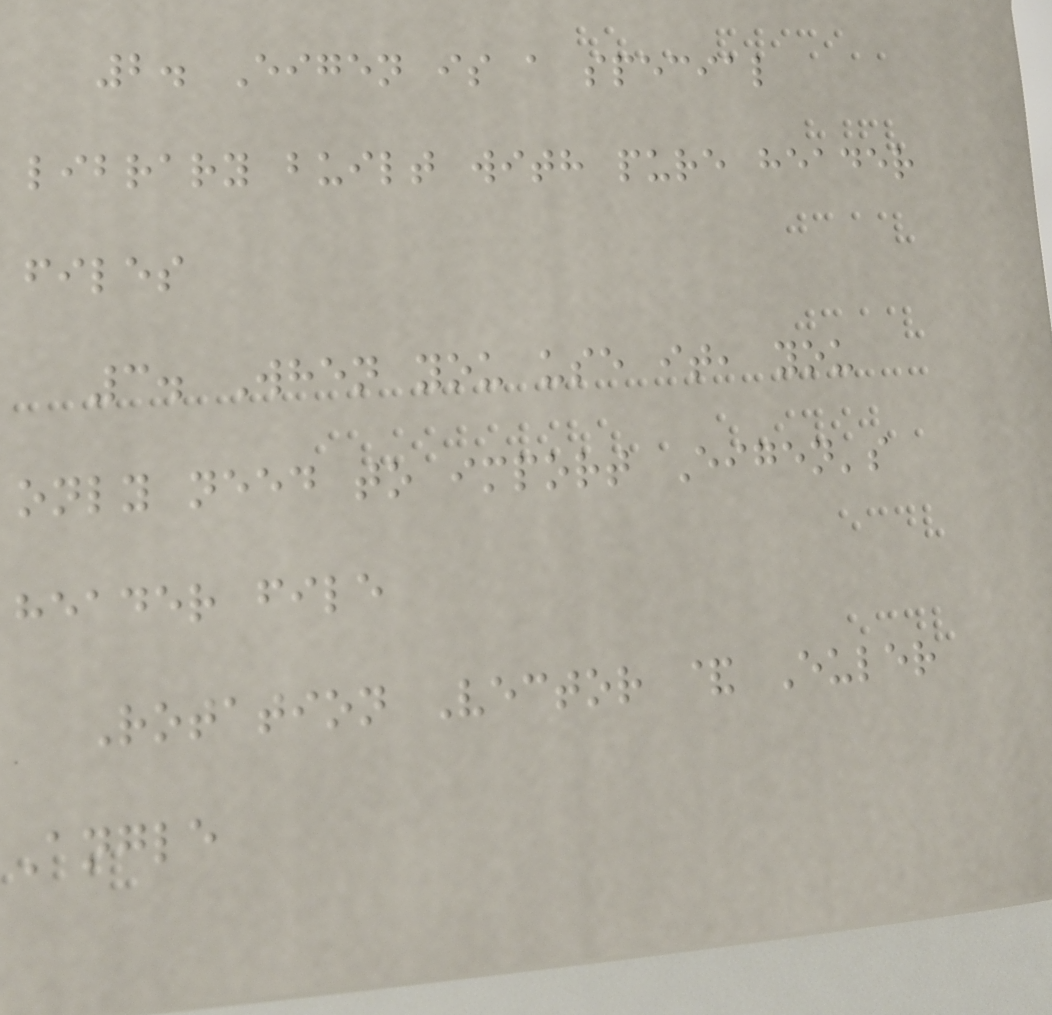2. Eigen is a special
library built with pure header
files
3. When you use it, you
only need to import Eigen's
header file
Rotation Vector & Euler
Angle
